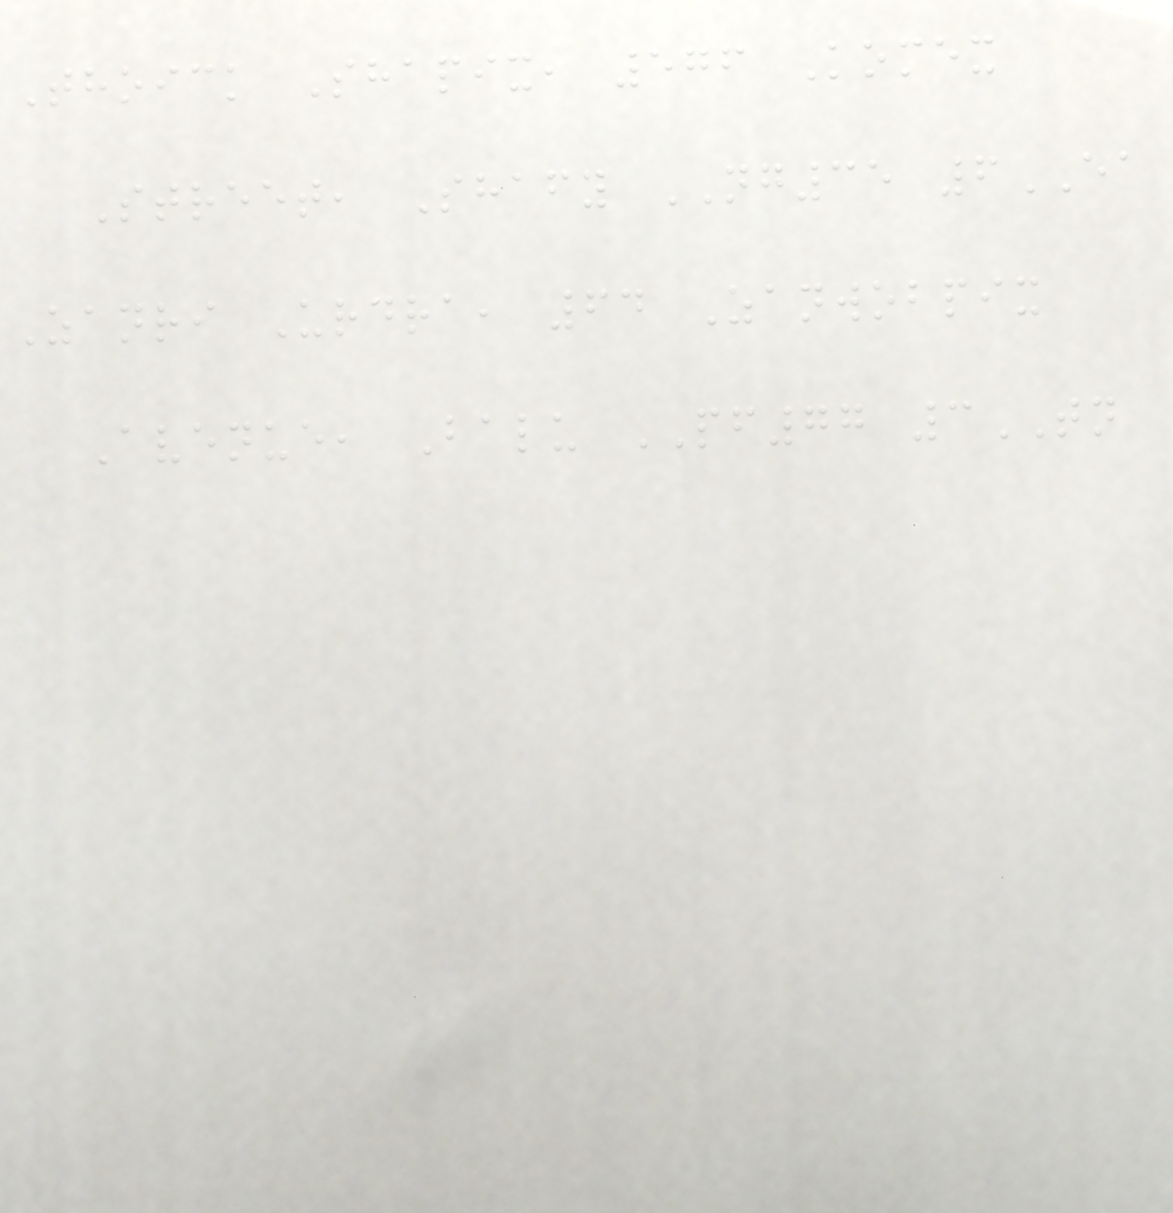Thoick Shapix, 576 Komex
Street, Shafy NG35 6EA
Zanri Urdra, 64 Zanwobpix
Avenue, Balu PF77 3TN
